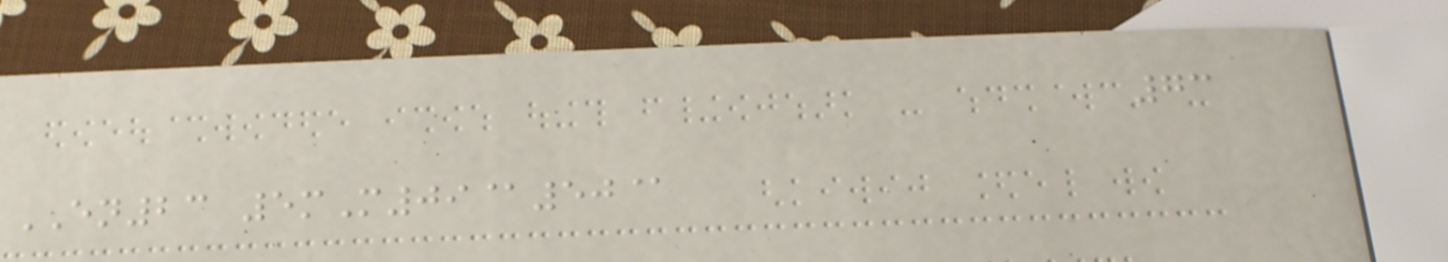73
EN23 5mM09@50@
